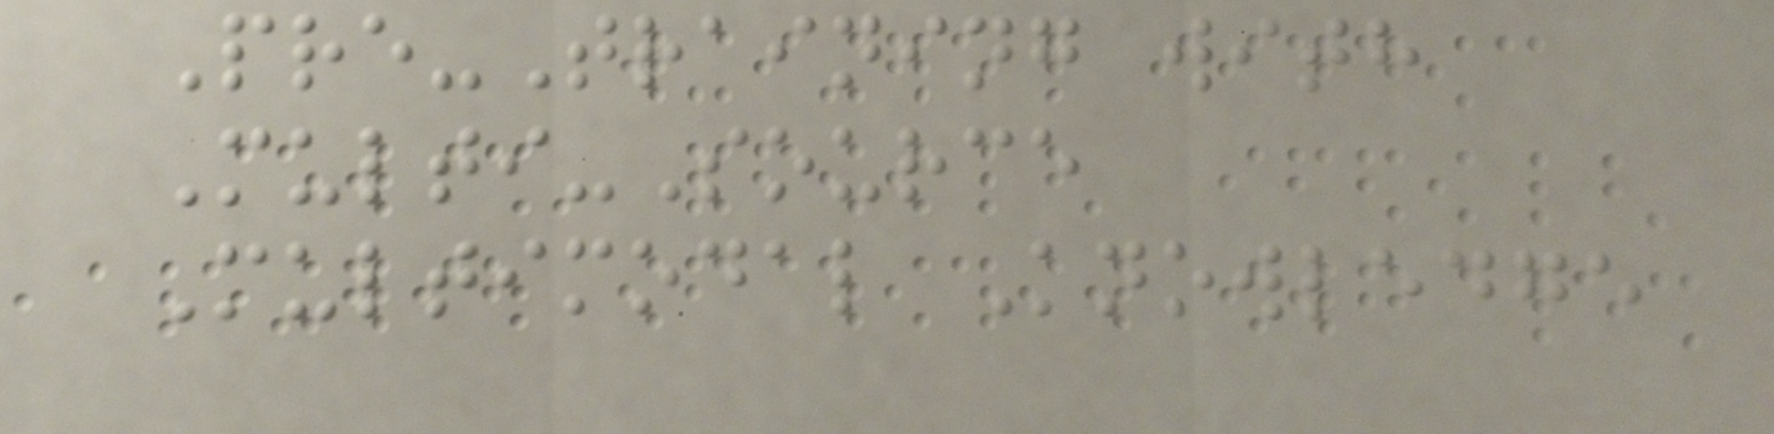Pre-Training with
Multi-Source
Multimodal Knowledge
